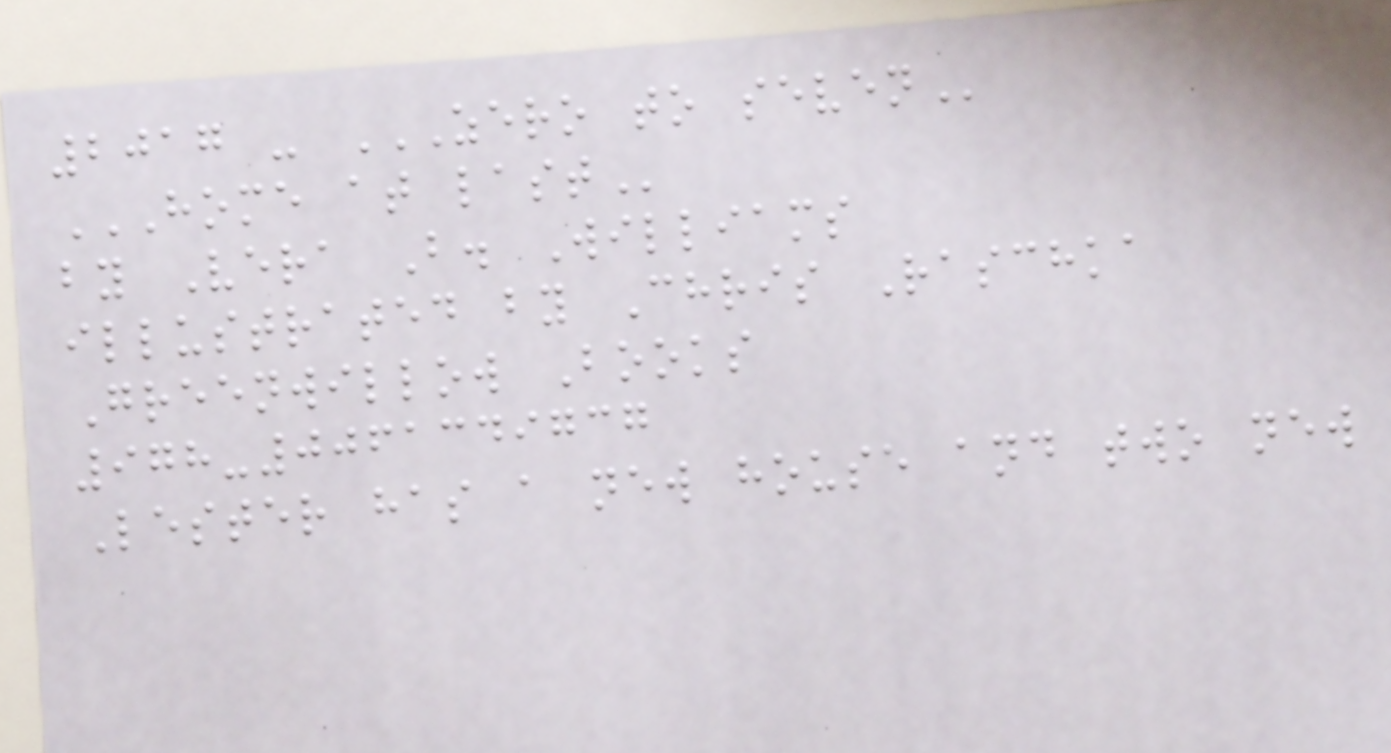2017 - ZERO TO SEVEN
HOME AT LAST
by Vera B. Williams
illustrated by Chris Raschka
Greenwillow Books
978-0061349737
Lester has a new house and two new
